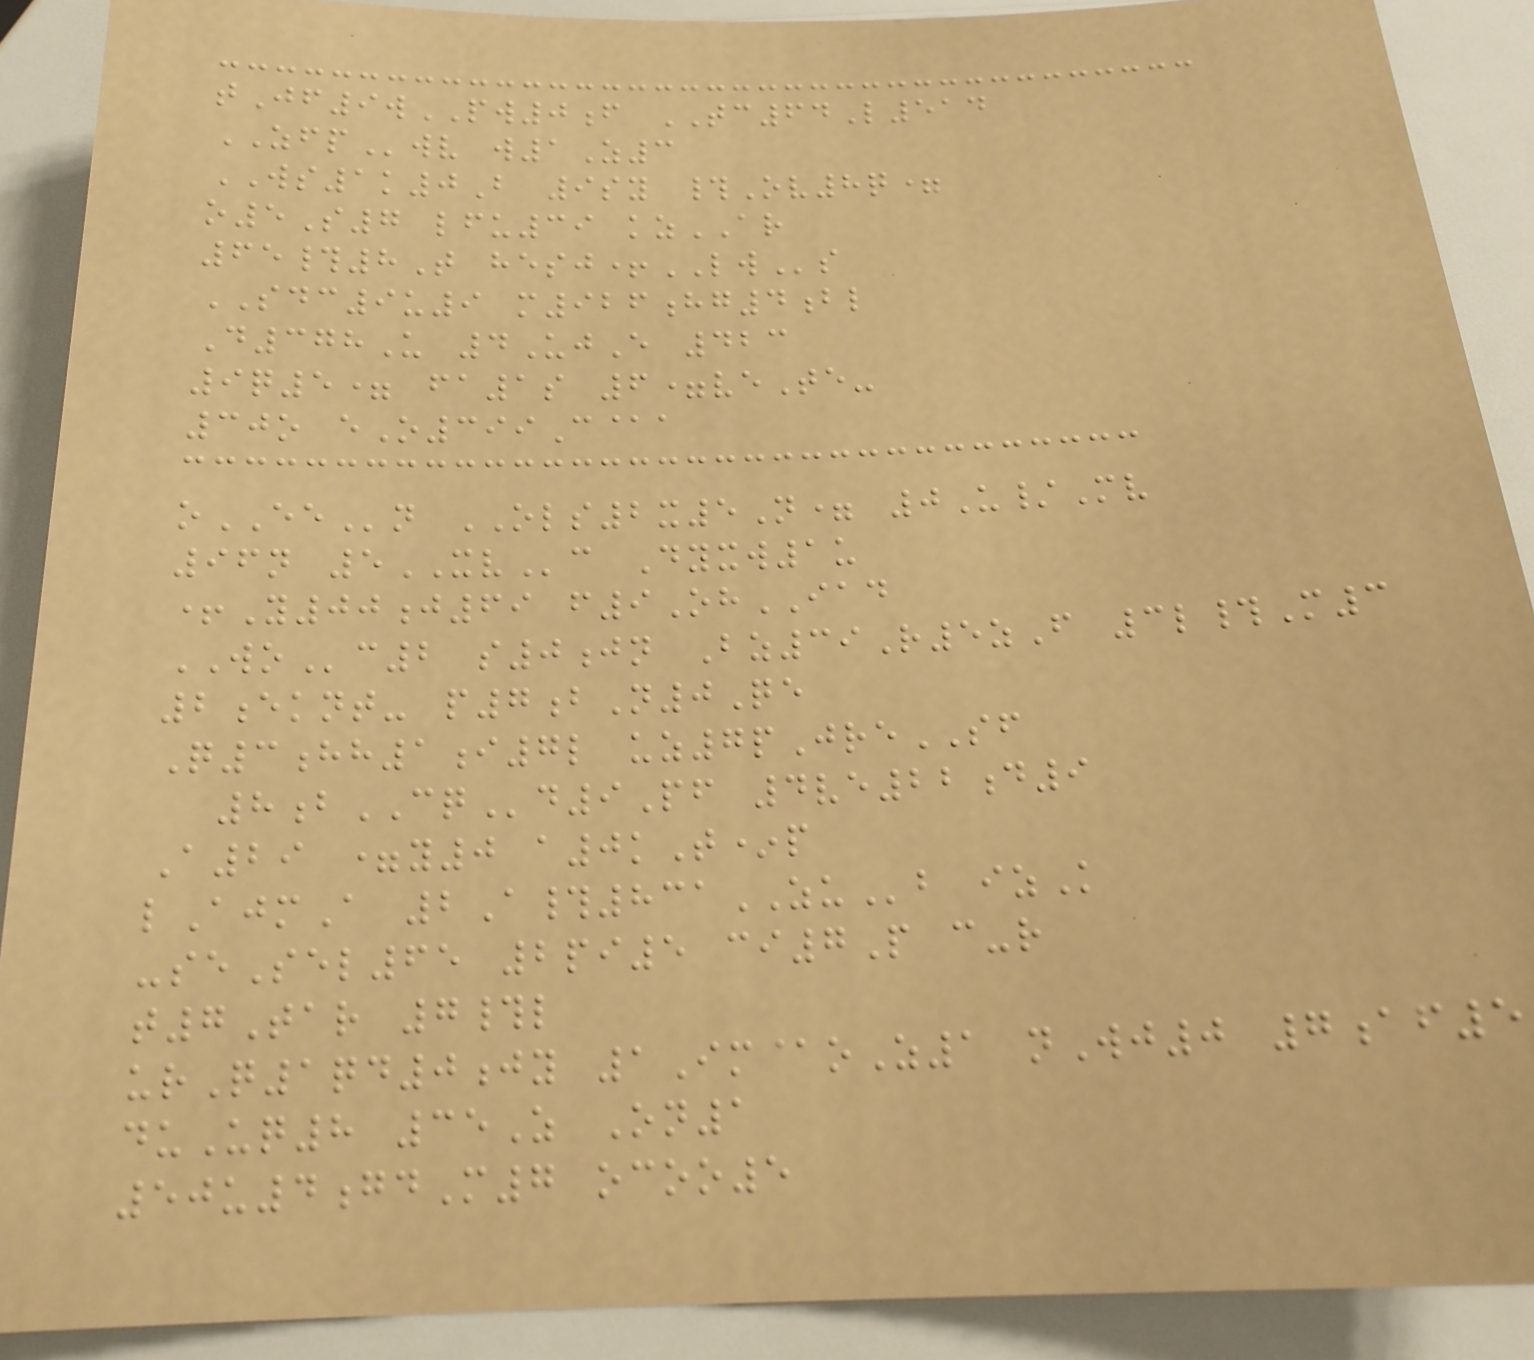tJf9wPW0f TC64L514
ZFPwv w1Z3
WS1k0B 9sy #Ov8q=
o5S7 lfu39 kzAR
65#8T hesj+LWs
SDC9u9 m926hg4bl
D378U 4UjE 423
9q5= fa1s 6=veTe-
30o eO399C@a
oEEn OLS2x5N= 0U/Mv
96n 5XVc Dyxw1u
+Y00j69 f9OhIAD
WOc2 s0jn Bz39R5zF 3l#M3
2eknt- p7bN0Qe
Q3hh1i7l uz7pJreSF
8bCQd9Pf 4ve22d9
A29 =y0 a0kT*p
lAjmA 2A#831ZUb izK
-seSel65 2pi5 ci7P c-r
t7Tar 7#l
urQ1qd0jy 1Im@oZ1 nWj0 7af5
duUq8 35Z On1
50u4gdM7 ocoo5
